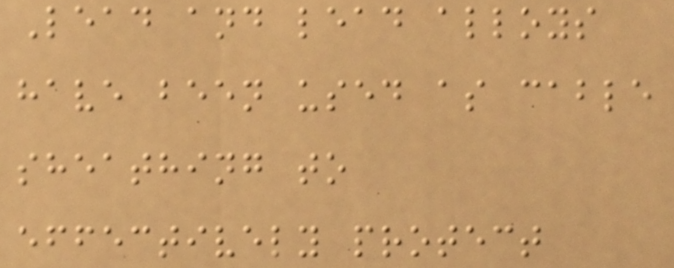Lead and lead alloys
have been used as cable
sheathing to
effectively protect
